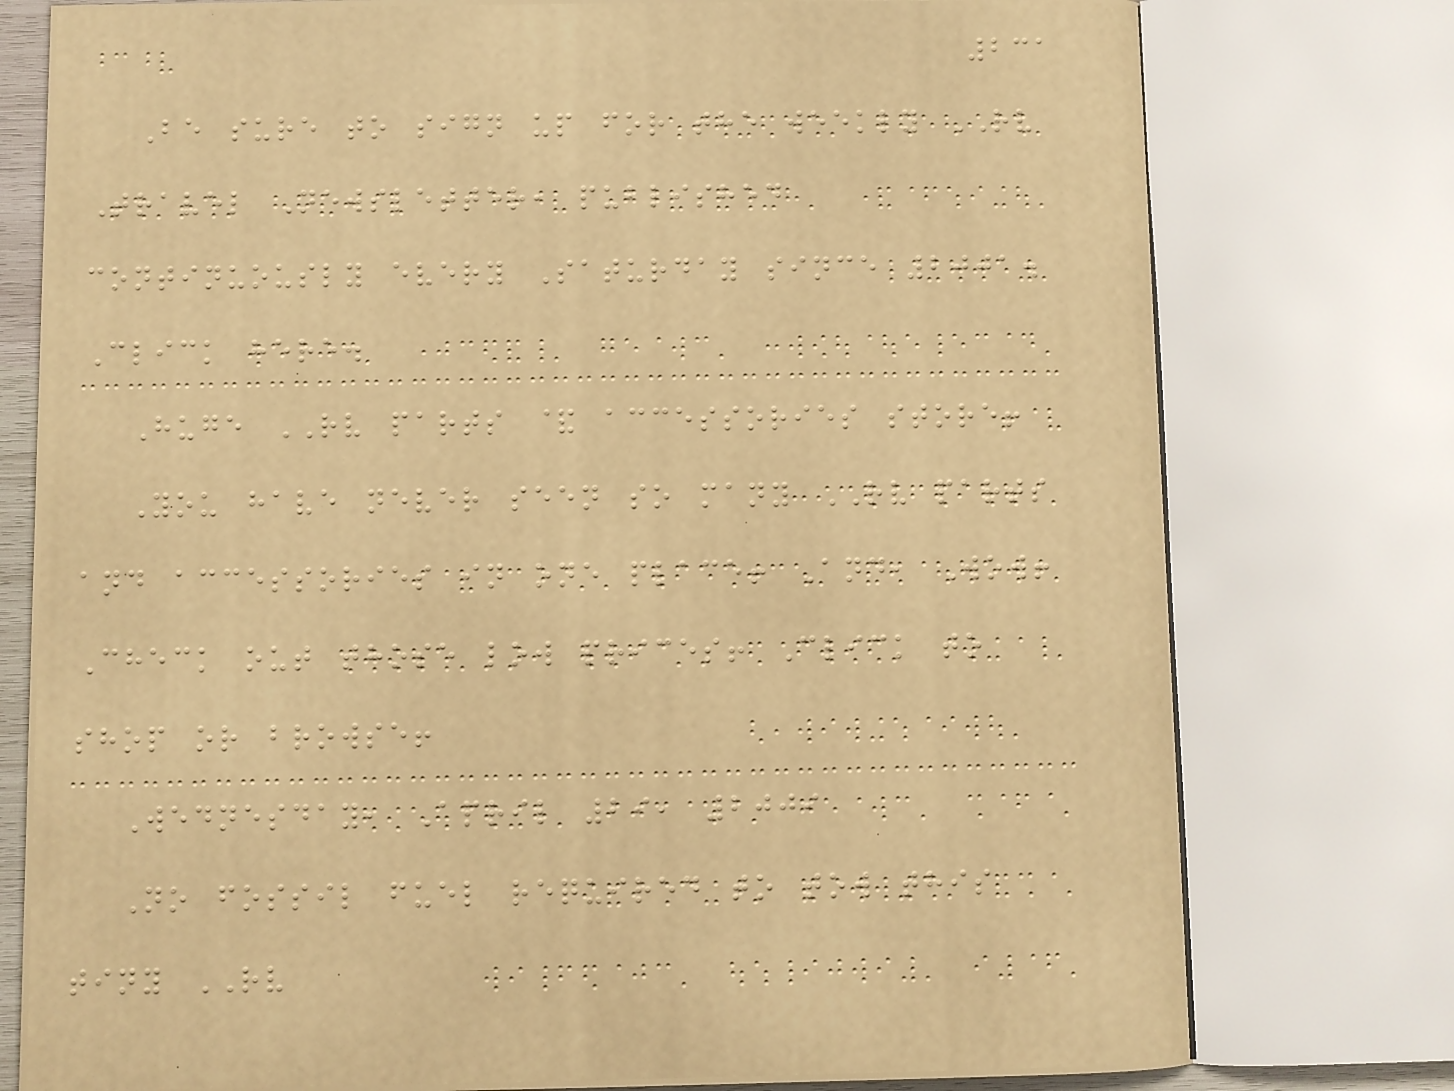231
Be sure to sign up for the weekly RV
Travel Newsletter, published
continuously every Saturday since 2001.
Click here.
Huge RV parts & accessories store!
You have never seen so many RV parts
and accessories in one place! And, Wow!
Check out those low prices! Click to
shop or browse!
Wednesday, April 29, 2009
No fossil fuel required to tow this
tiny RV
